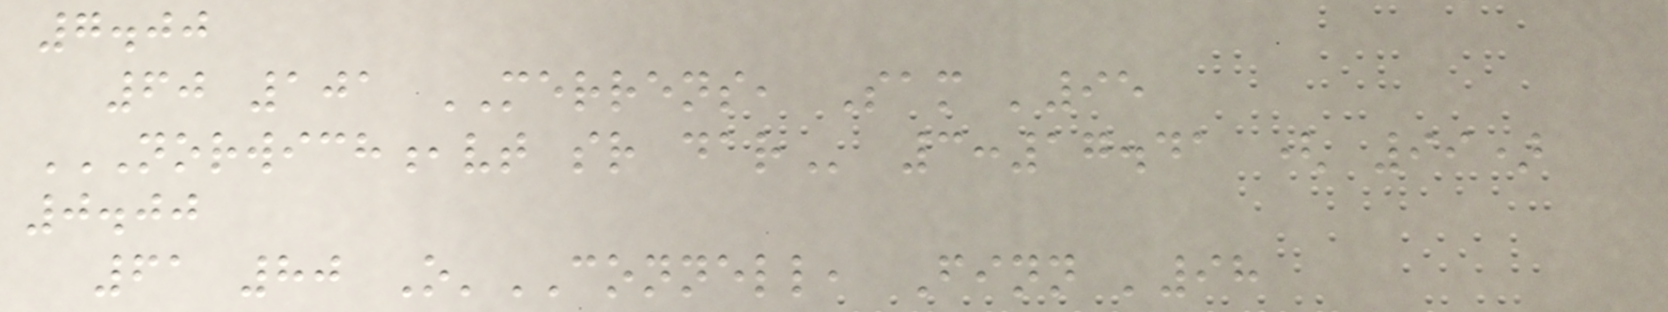7.00
60 101 MERRENS, Sam '95
NORWICH,VT SR DAR 3:17.41 ( 99)
0.00
61 80 O'CONNELL, Finn '98
